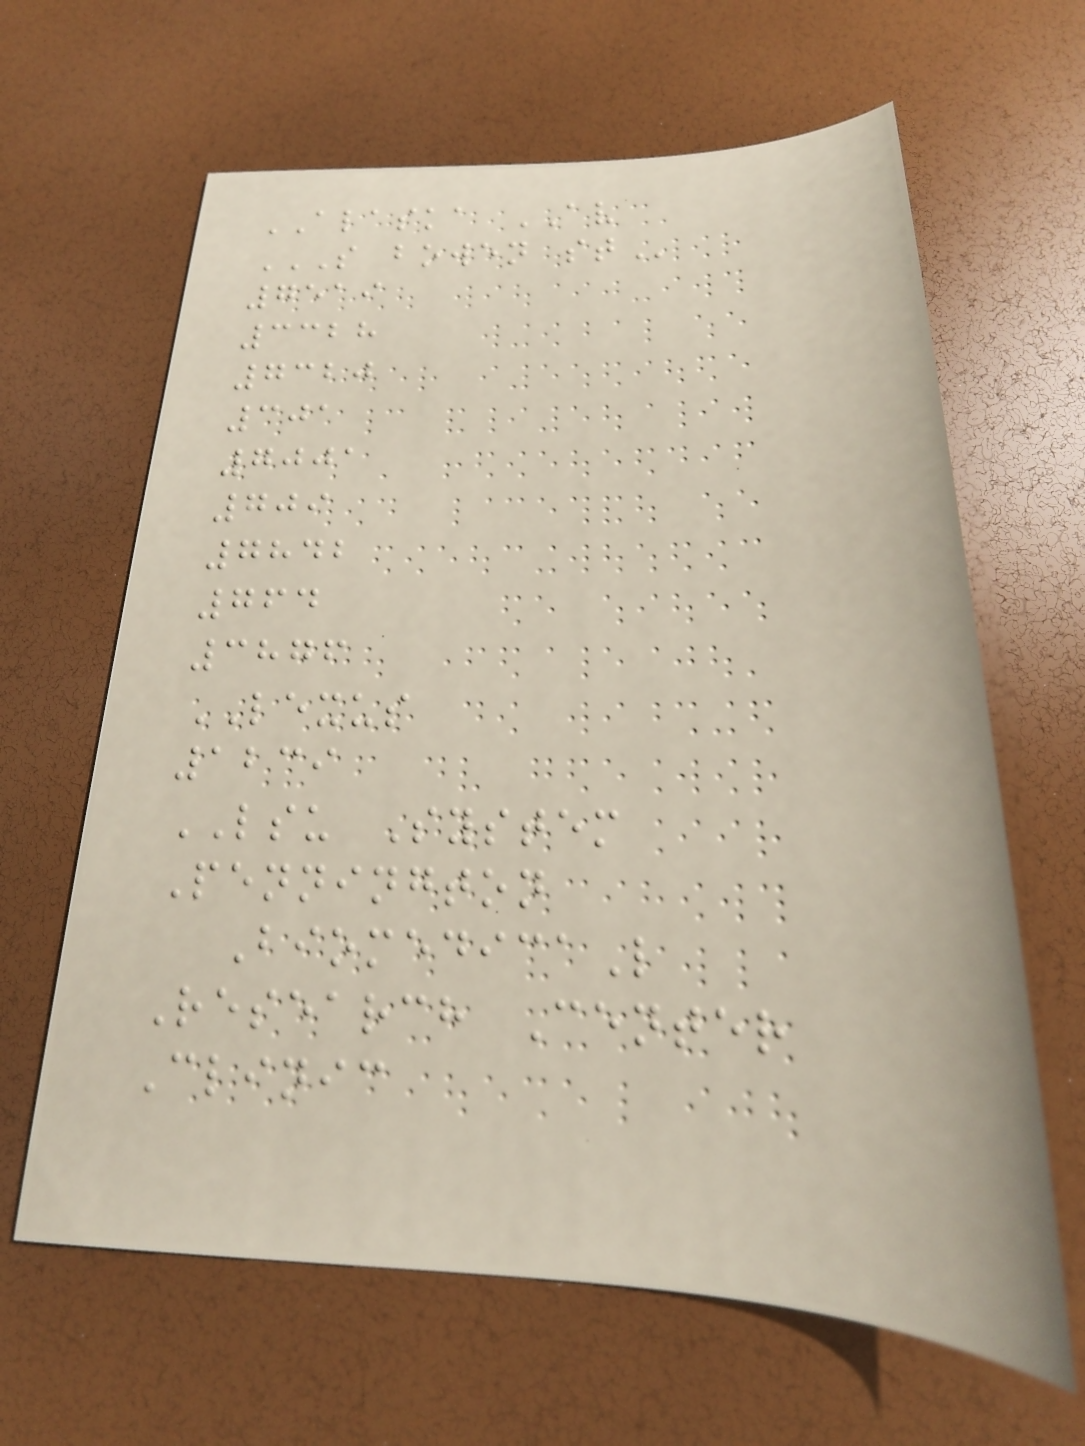ALASKA AV
S BOWEN ST
7519
3328
7320
301
7001
709
7842
764
3876
LEXUS
1239
LSU System
Pennington
BiomedicaL
Research Center
Clinic
